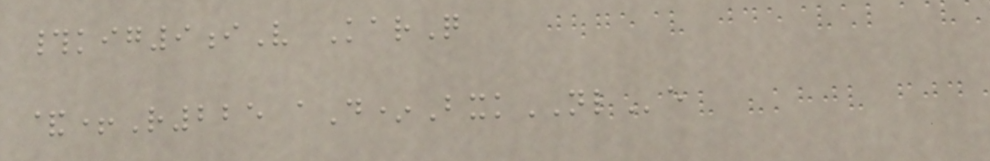#kig9iV KarQ
&+R225 aD*BxkNLe
